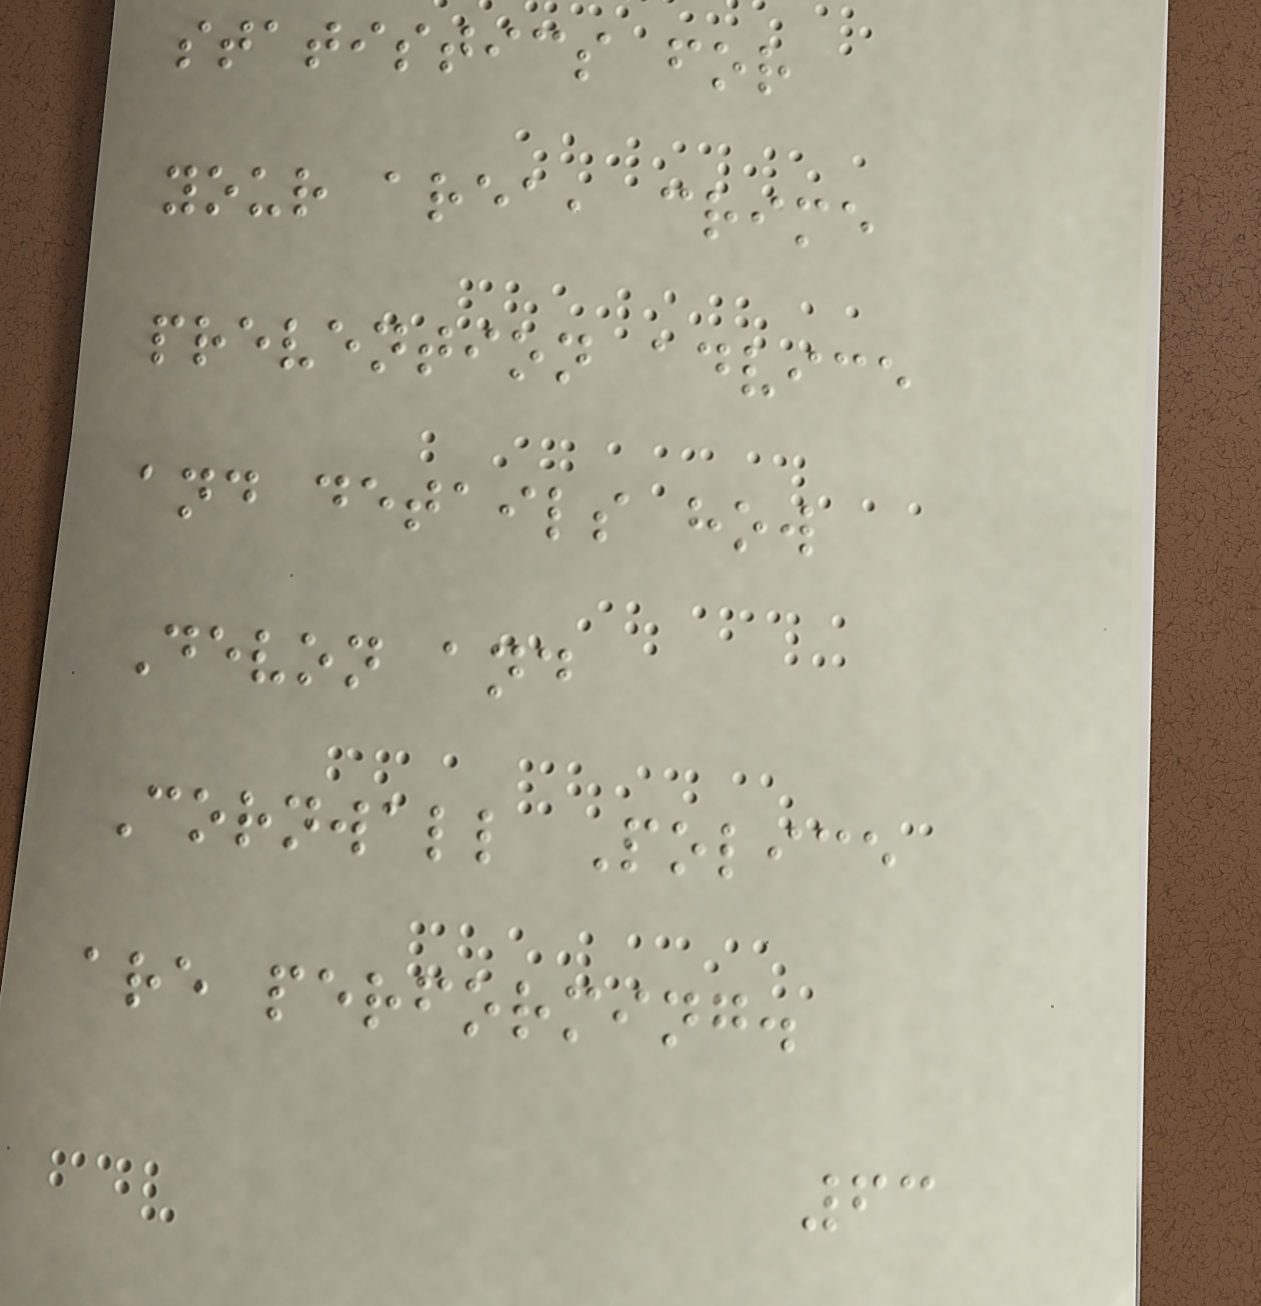statistics for
your area, crime
prevention advice
and details how
Devon and
Cornwall Police
are performing.
63
